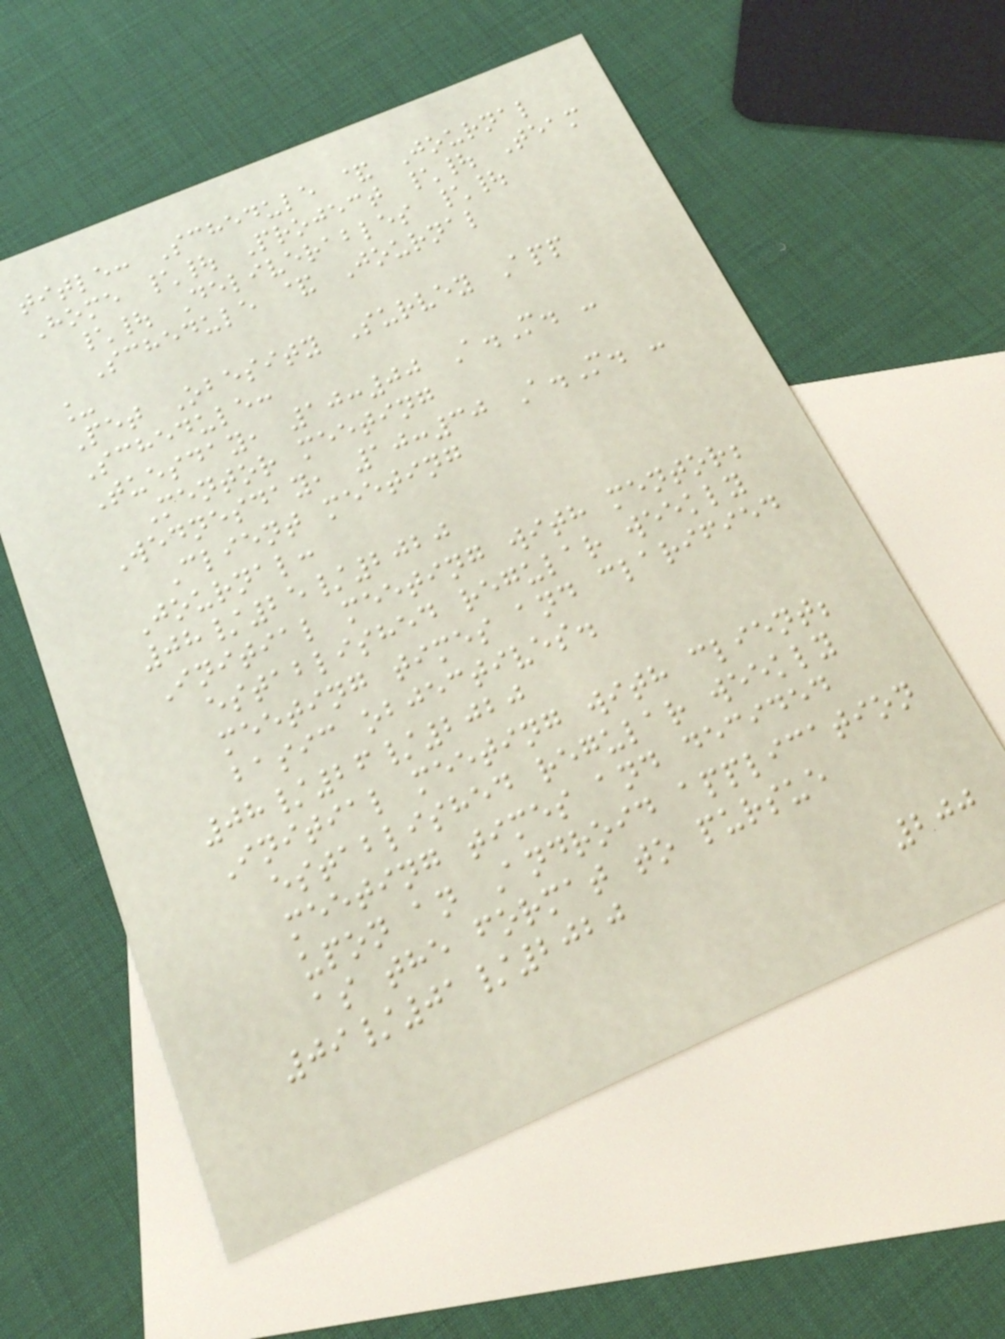title: Schedule & Journal
Home \| Project \| Team
\| Deliverables \|
Schedule & Journal
_
Pet Obesity Survey App
Schedule:
Tuesday, 10:00 A.M. -
Mentor meeting
Wednesday, 10:30 A.M. -
Client meeting
Journal:
08/25/2020
Initial meeting with mentor;
established regular weekly
meeting times and clarified
basic objectives.
08/26/2020
Initial meeting with client;
established regular weekly
meeting times and decided
upon an Android application
as the format to pursue
09/01/2020
200
